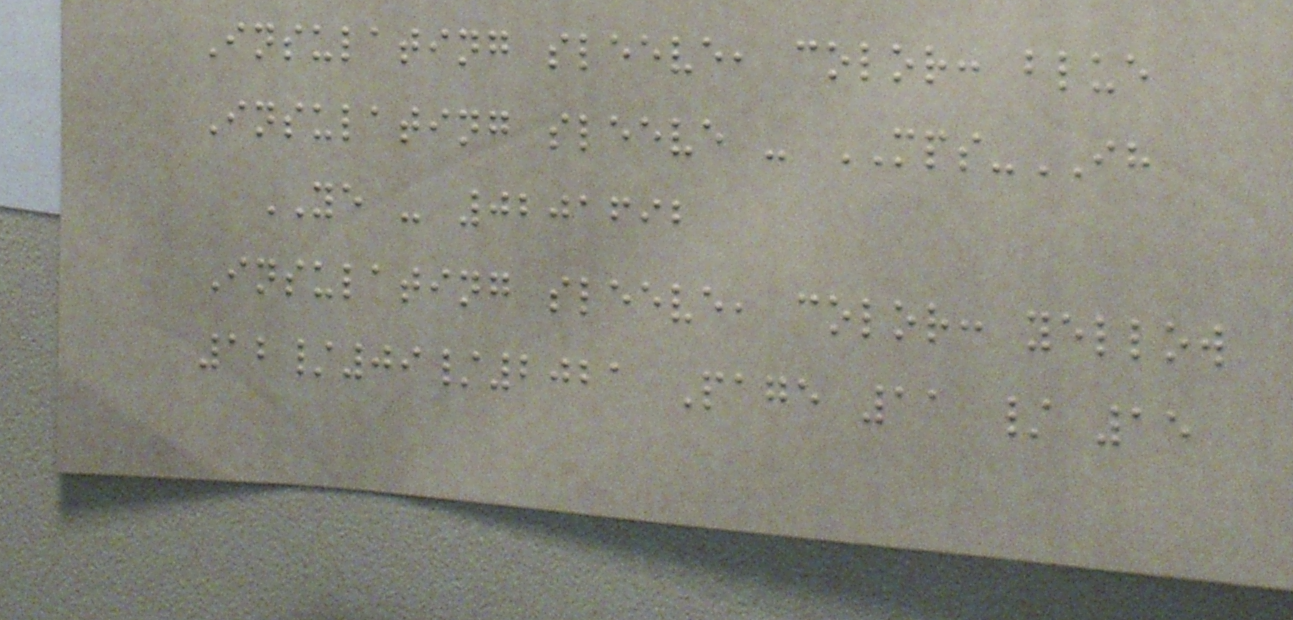Insulating sleeve, color: blue
Insulating sleeve - MPS-IH
YE - 0201692
Insulating sleeve, color: yellow
12/09/2021 Page 11 / 15
